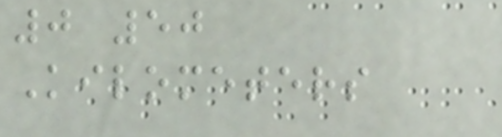0 50
Kilometers
